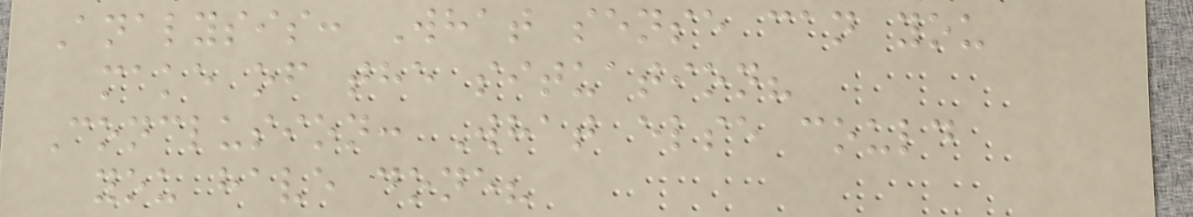Analysis: What sense can you
make of the situation?
Conclusion: What else could
you have done?
